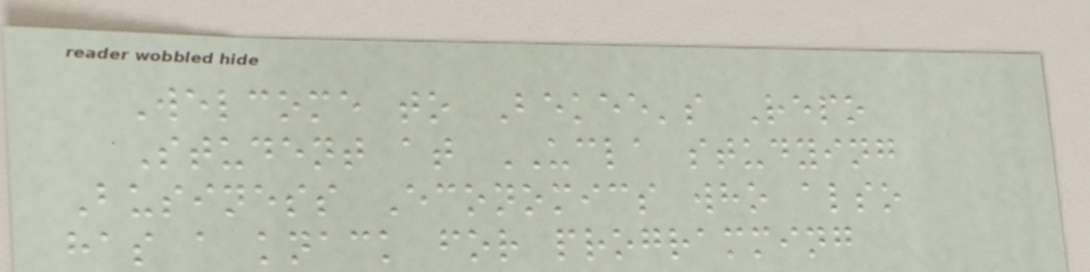Welcome to Bekee's Repo
Student at UCLA studying
Business Economics who also
has a knack for programming
